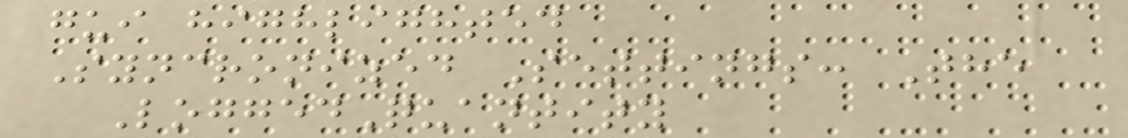gui highlighted
Syncronized Settings: The
LoggedQuantity
